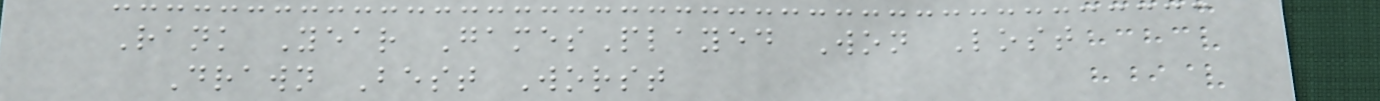Rank Year GamesPlayed Won Lost
Drawn Best Worst
